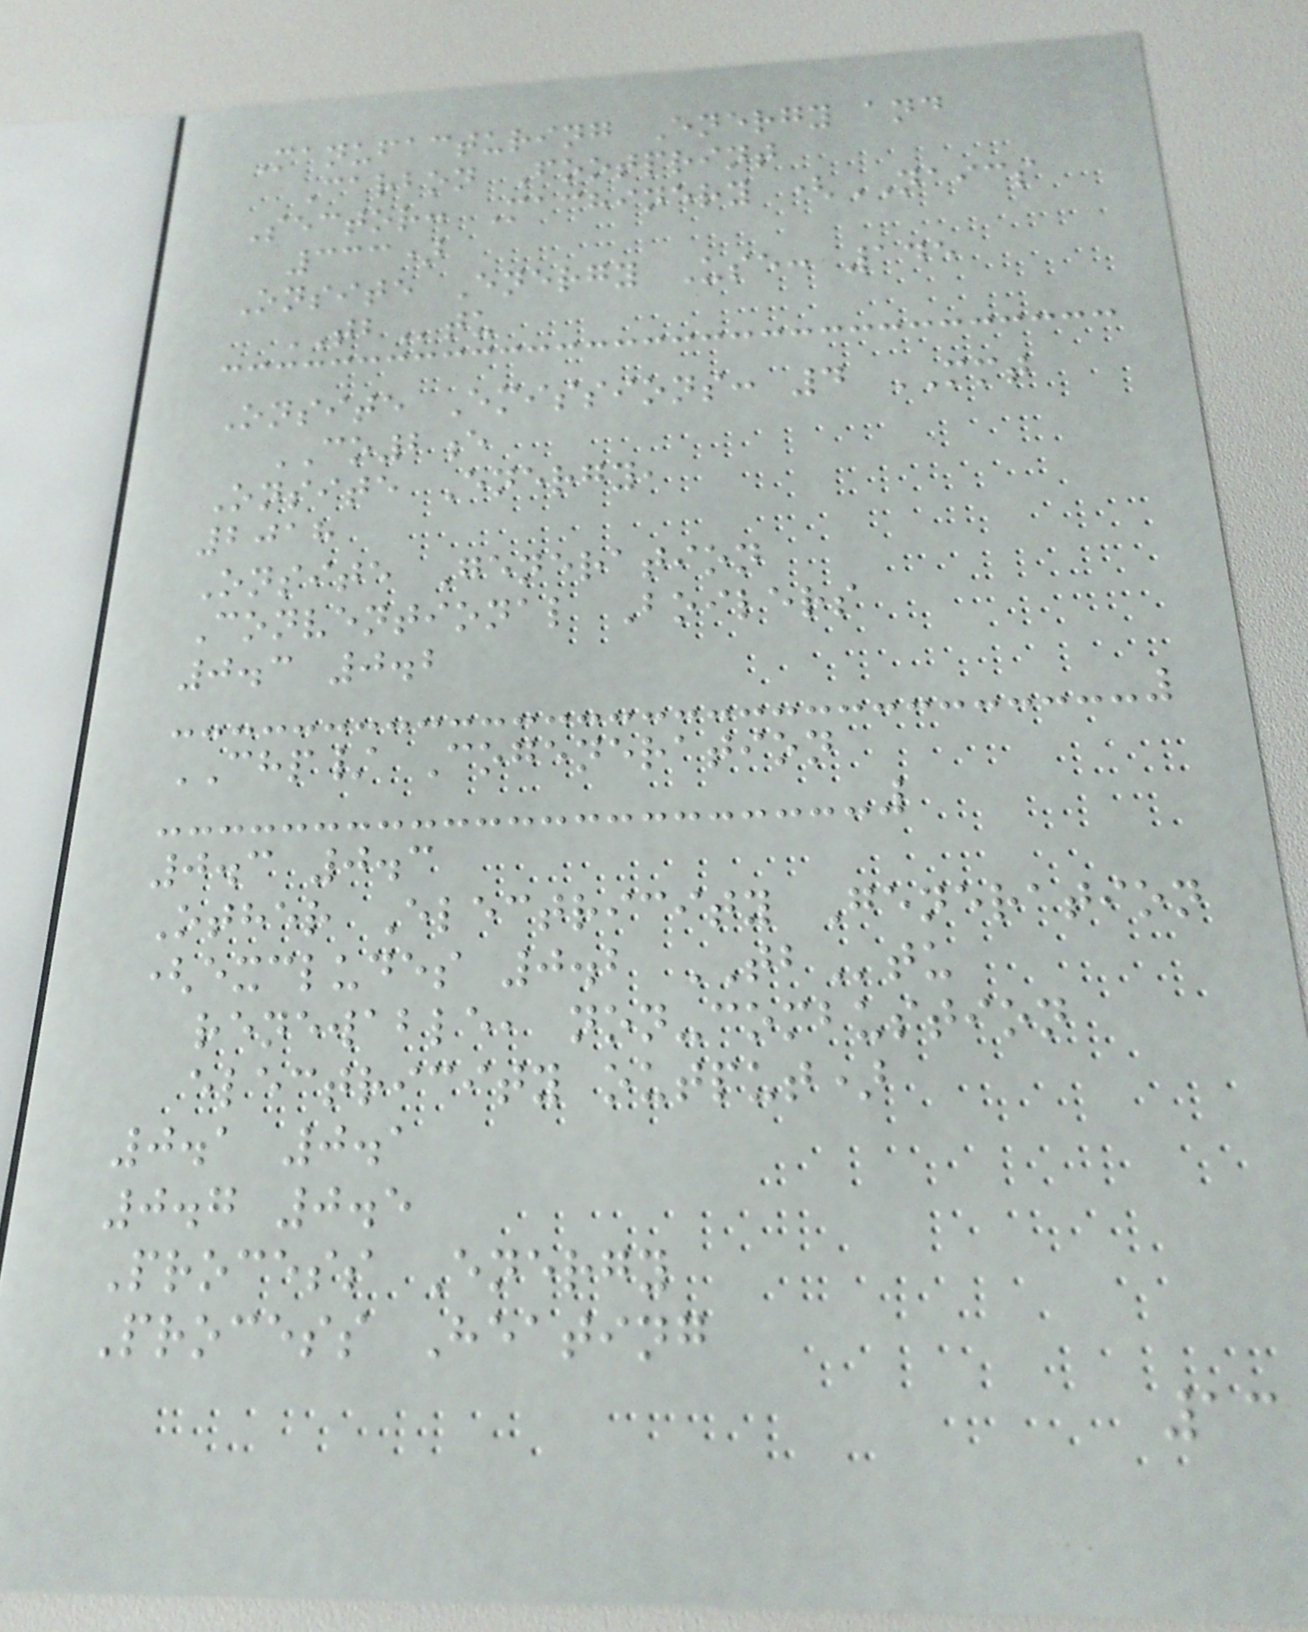Manufacturing Energy and
Carbon Footprint
Sector: Machinery (NAICS
333)
Onsite Energy Use: 145
TBtu
Onsite Emissions: 4 MMT
CO2e
Onsite Energy,
2018
Onsite Generation
Conventional Boilers
0.3 0.2
CHP/ Cogeneration
0.3 0.3
Other Electricity Generation
(excludes 0.2 TBtu
renewable, non-combustion
electricity output)
0.1 0.1
0.7 0.5
Process Energy
Process Heating
13
